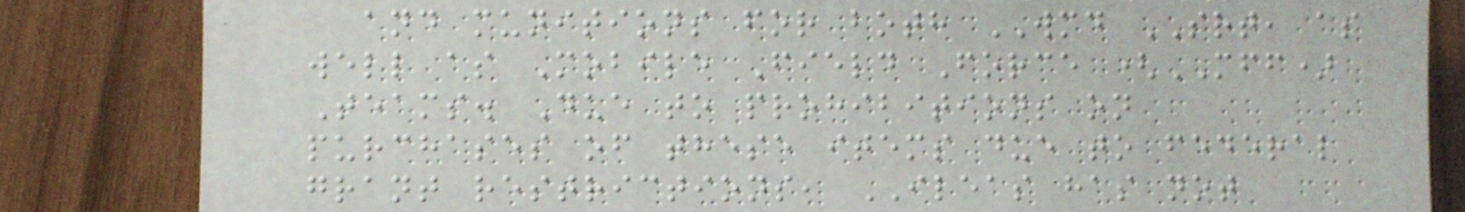and munitions for both WMD SRT, as
well as Mobile Field Force (MFF)
Teams. Due to prohibitions on
purchases of these items due to federal
grant restrictions, ILEAS has not
